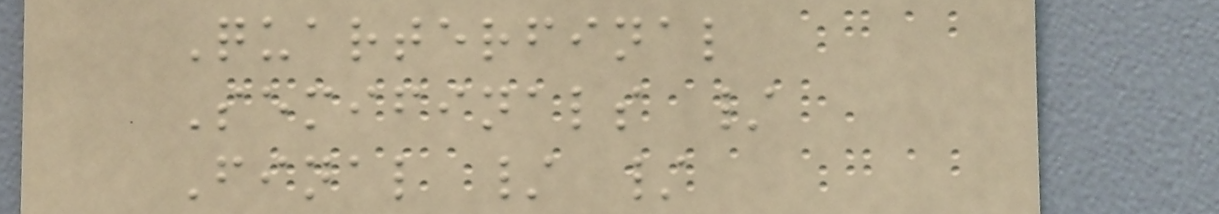Quarterfinal
Semifinals /
Final / /
